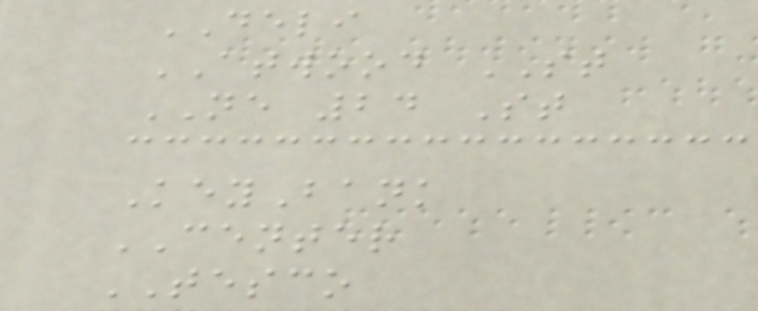DELI
ATWOOD ST
NE 24 St
KeyBank
CENTER
TESCO
